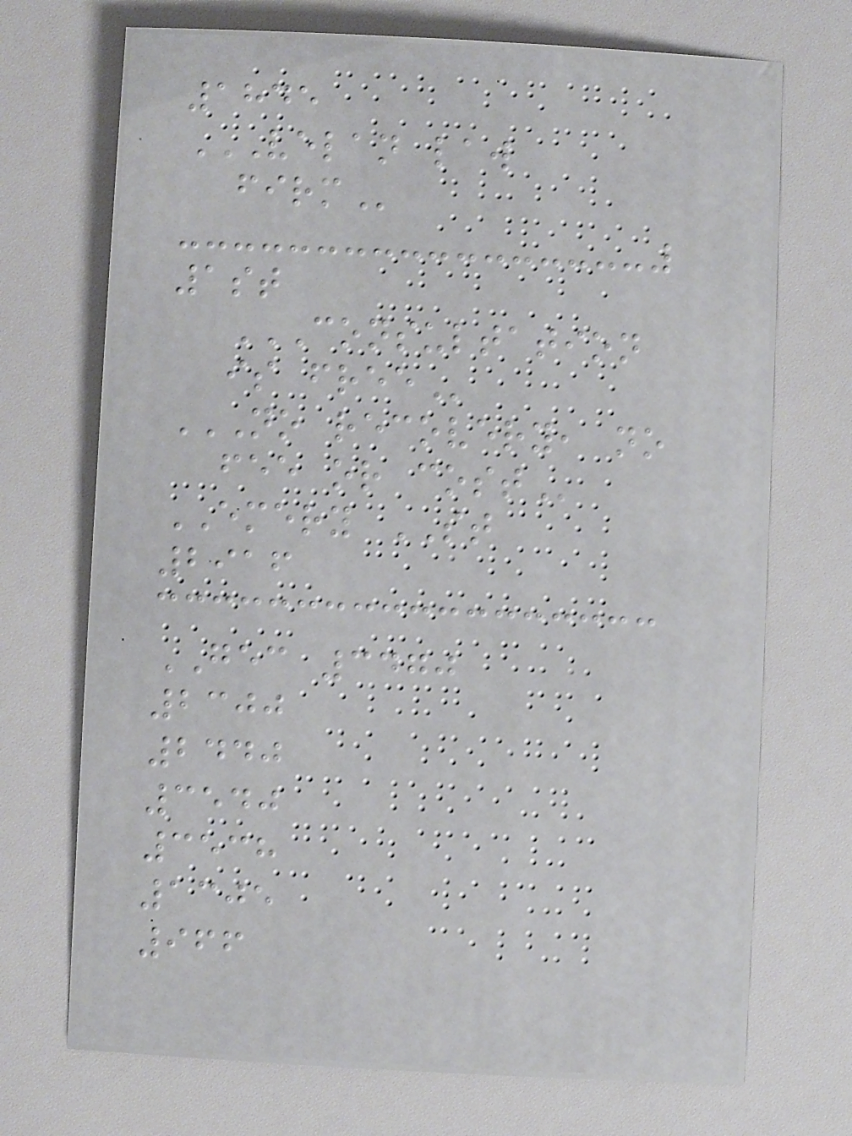1845
VELAN LAW
FIRM
1st
CONSULTATION
IS FREE
NO RECOVERY, NO
FEE OR COST
EMERY ST
2916
GEC 3470
2300
2440
3540
3538
1305
966
